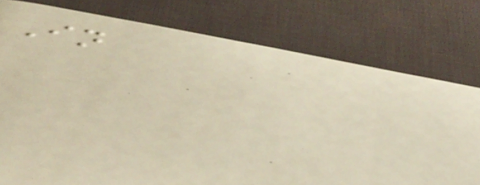In
